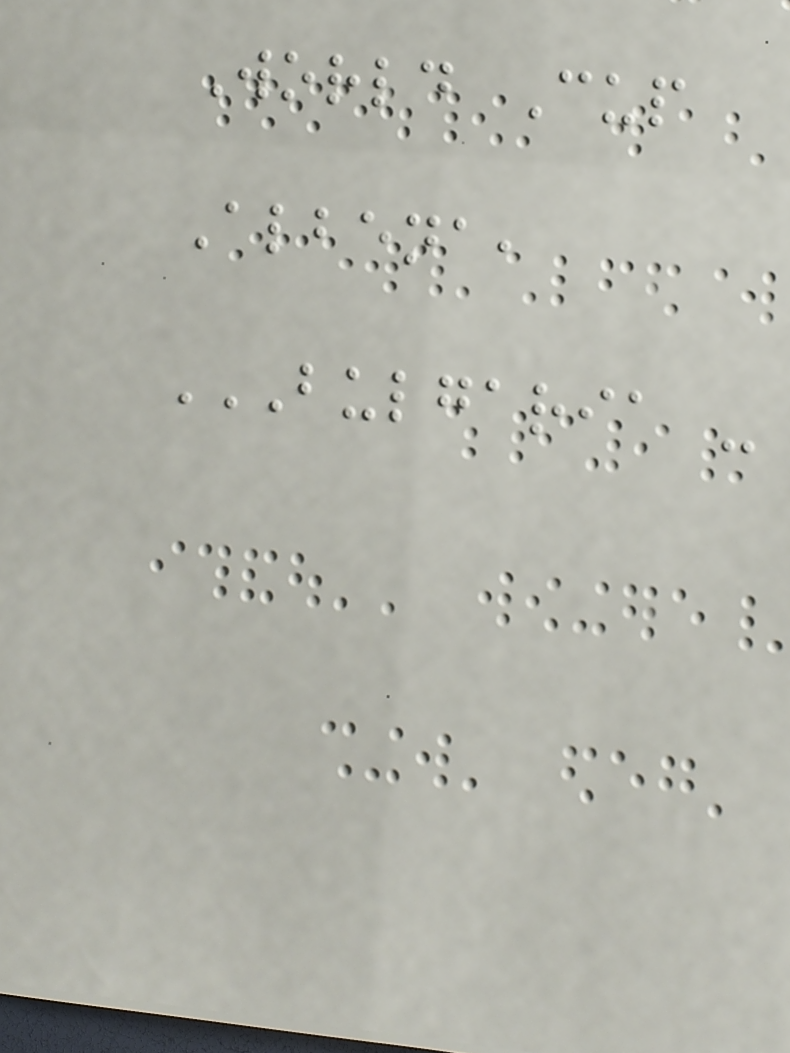World Cup
Albena,
BULGARIA -
